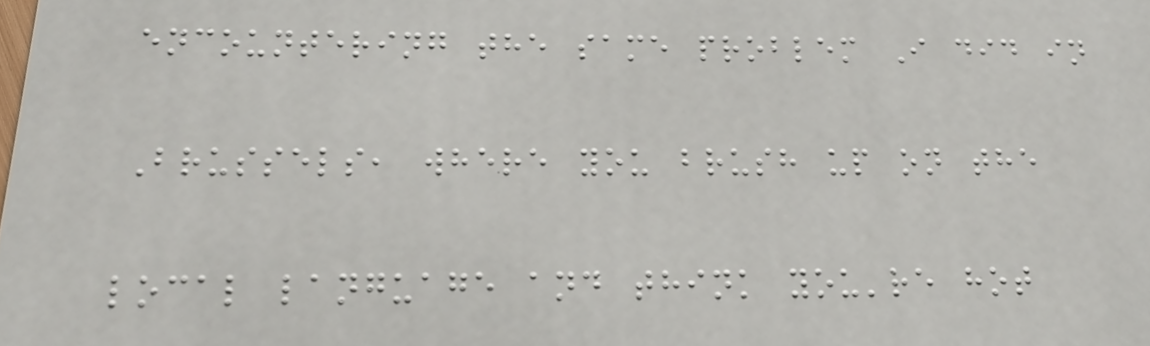encountering the same problem I did in
Brussels, where you brush up on the
local language and think you're hot
